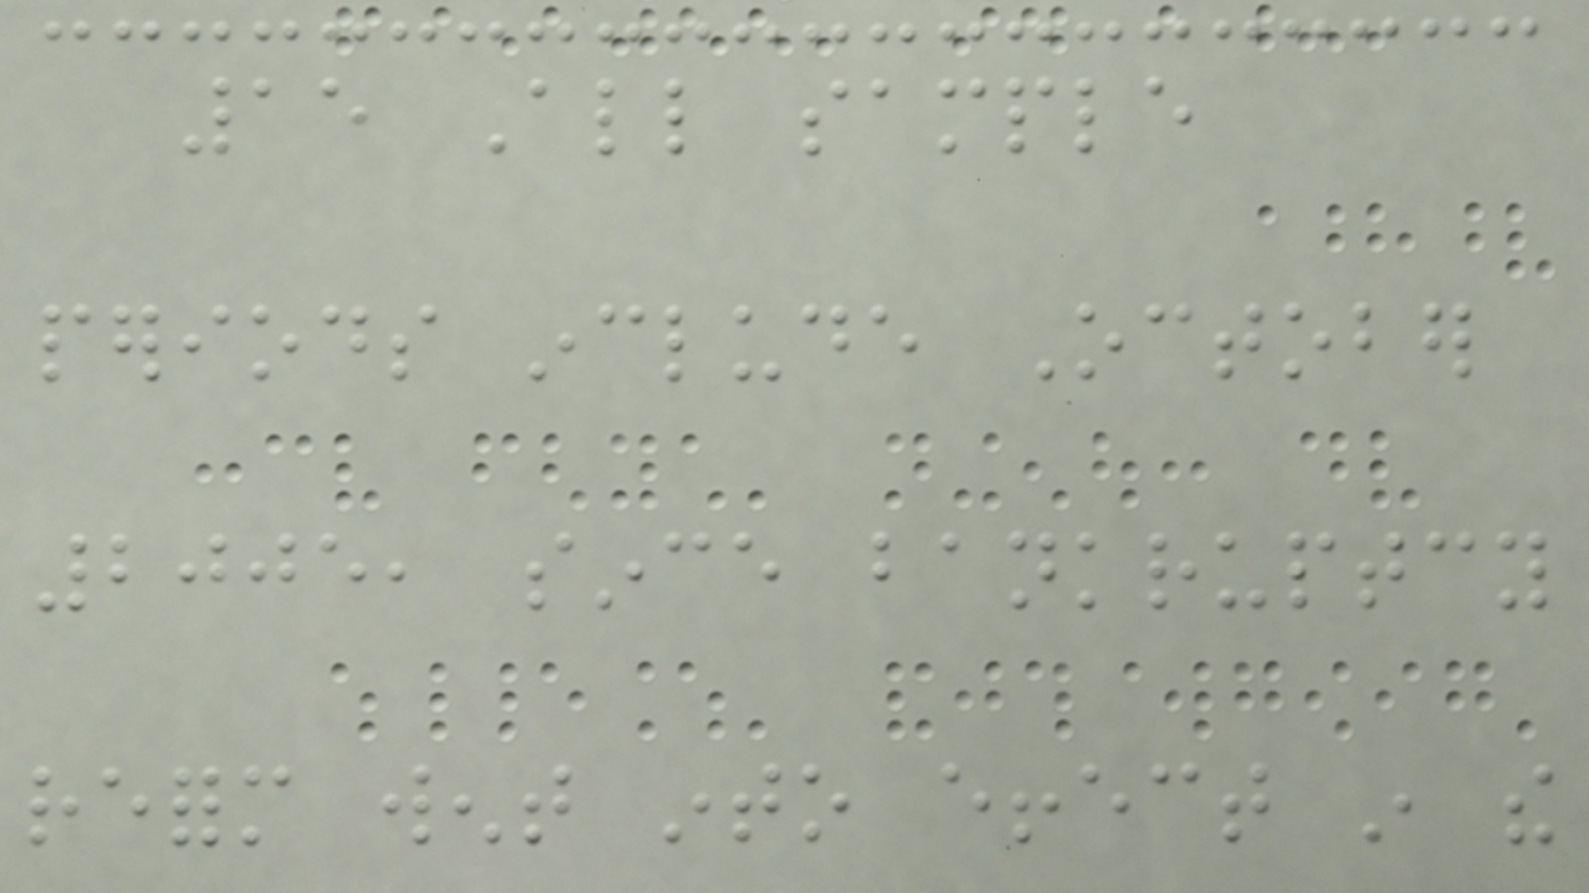15 All sample
periods include October
2005, since bankruptcy
reform went into effect in the
